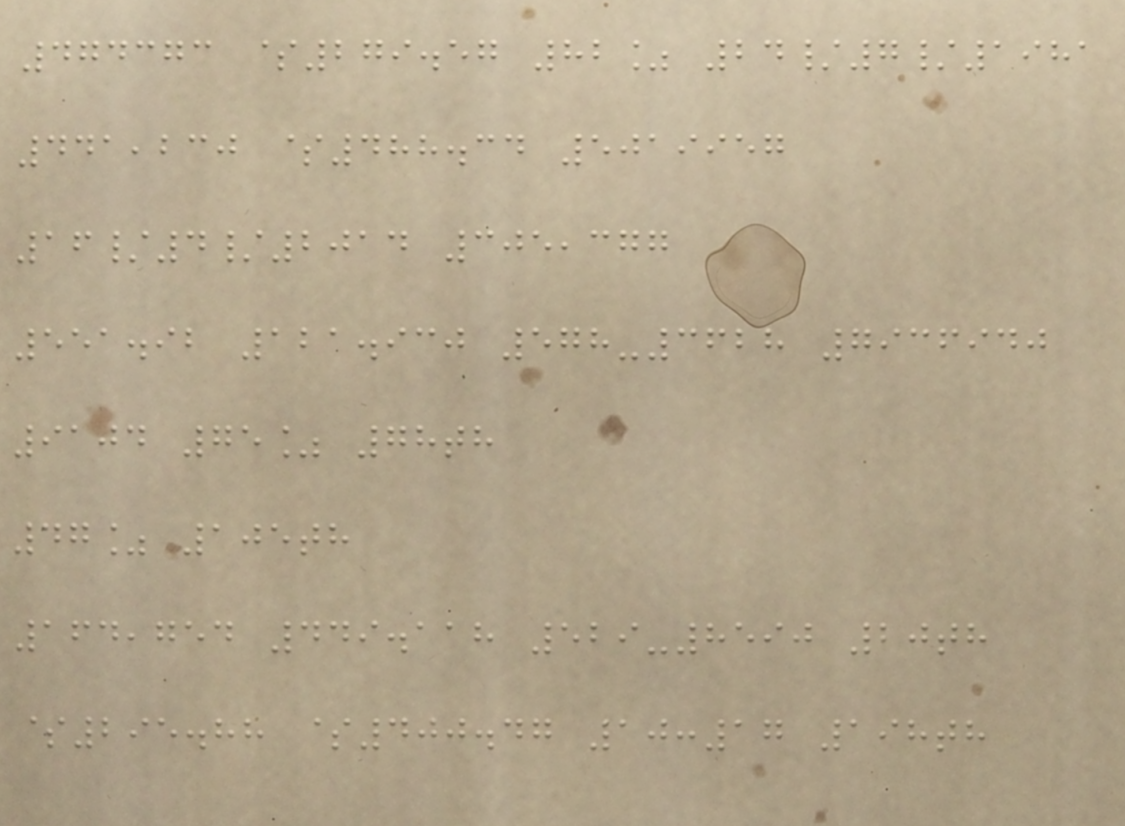474373 $279.57 82% 24/7/1981
441,230 $488.34 5019957
16/4/2014 305,377
551.92 121.930 578-3628 7936940
9104 75% 78th
47% 105th
164,754 449.118 529-8590 20th
$295.88 $400.47 10:17 198th
